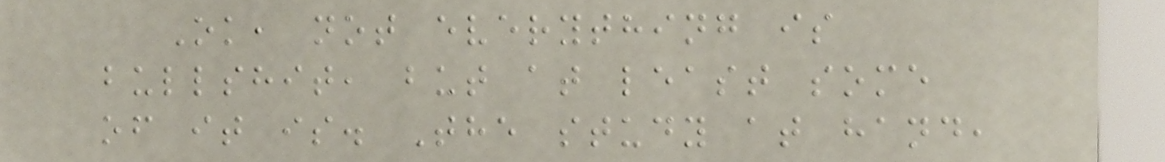Ok, not everything is
bullshit, but at least some
of it is. The study at hand,
